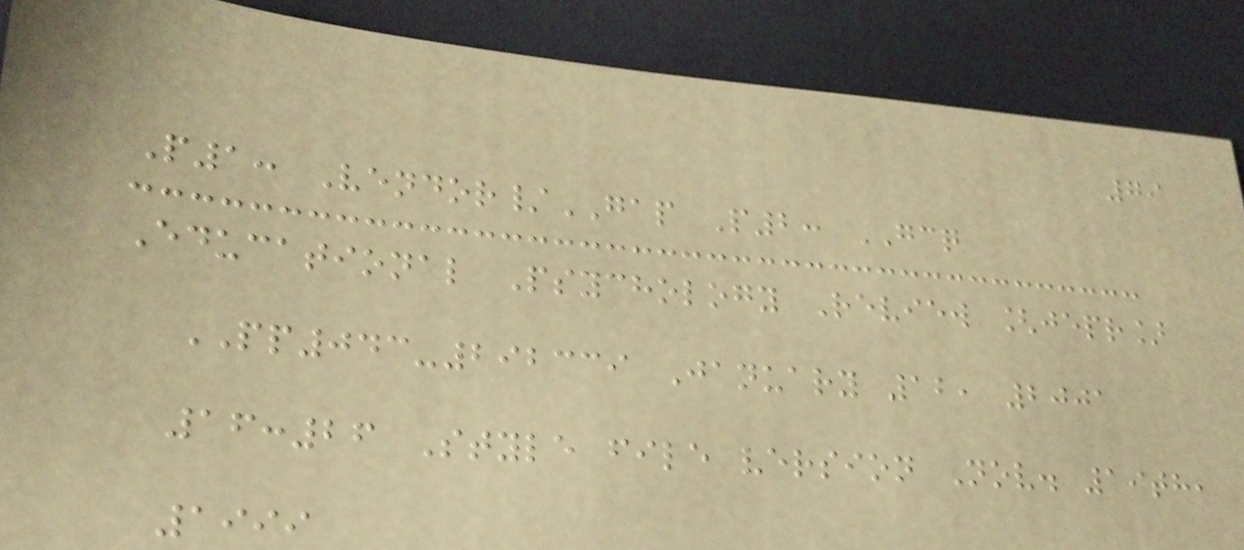79
P1: Vendor/GAP P2: GCQ
Educational Psychology Review [jepr]
PP043-292339 January 12, 2001
16:26 Style file version Nov. 19th,
1999
